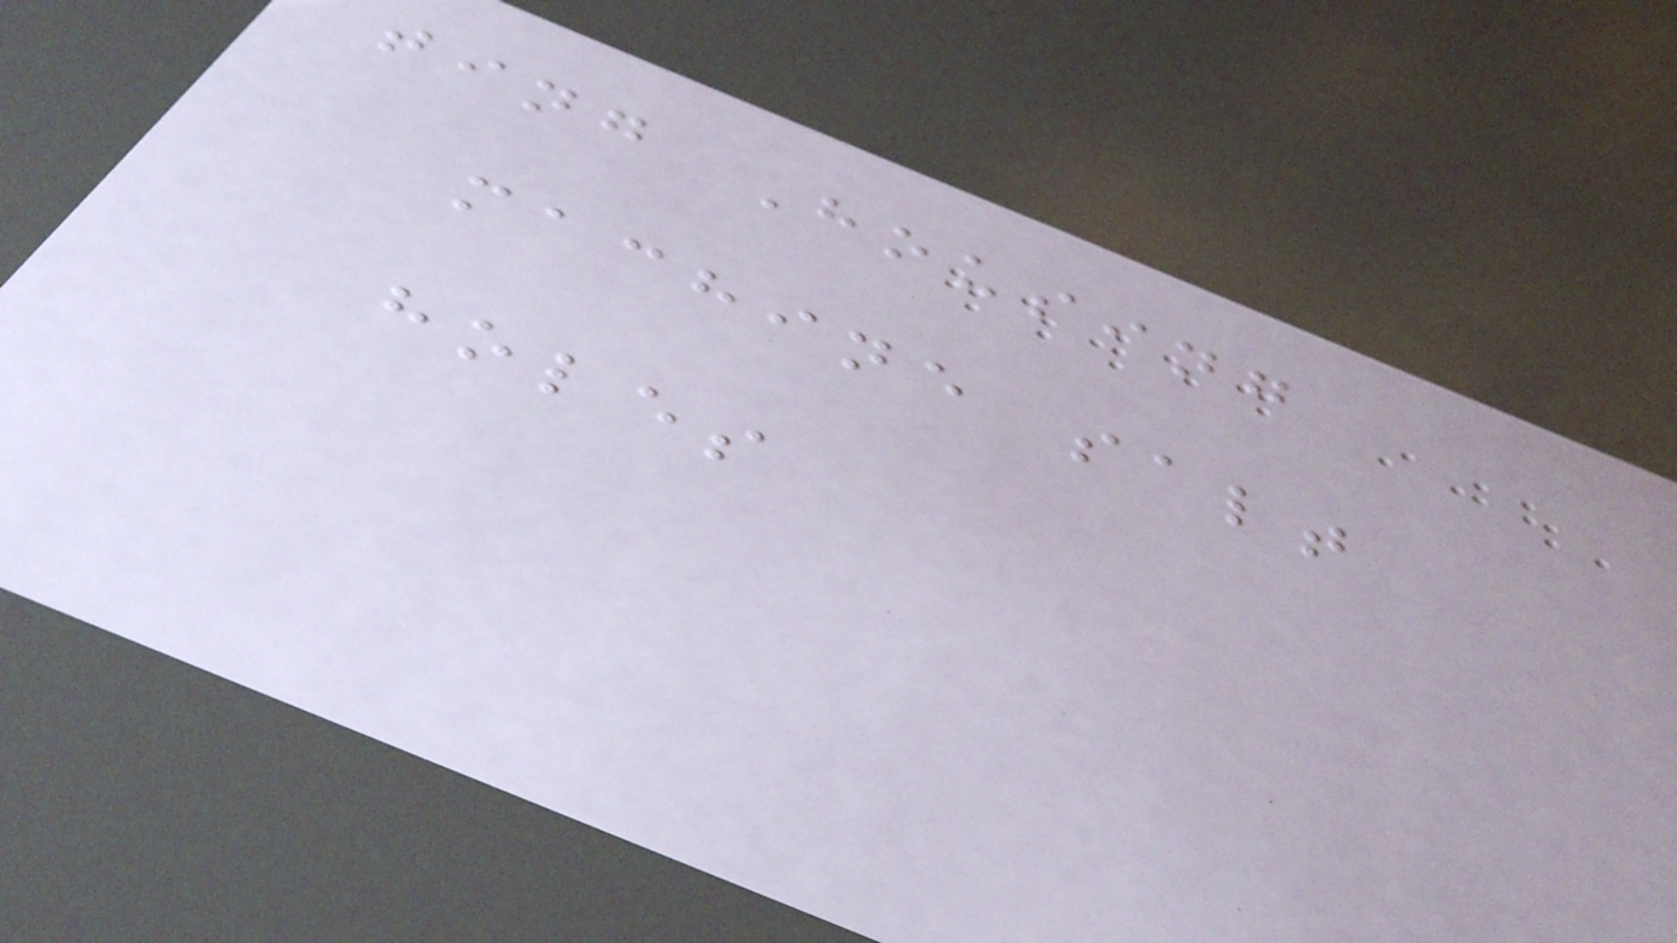ting Housing
machine salt
holes
